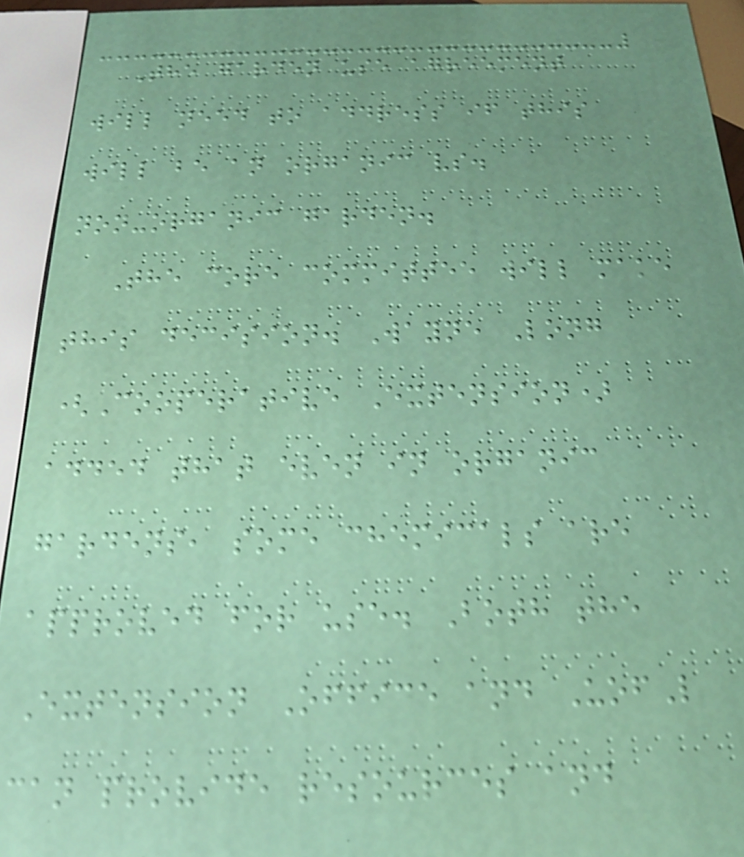The garden use agreement
will need to address if this
will be an organic vs.
non-organic garden.
The core committee will make
this decision. Wayne Long
(Cooperative Extension)
added that even in organic
gardens, some chemicals are
approved for use. Both the
Extension Office and UofL
can provide resources and
